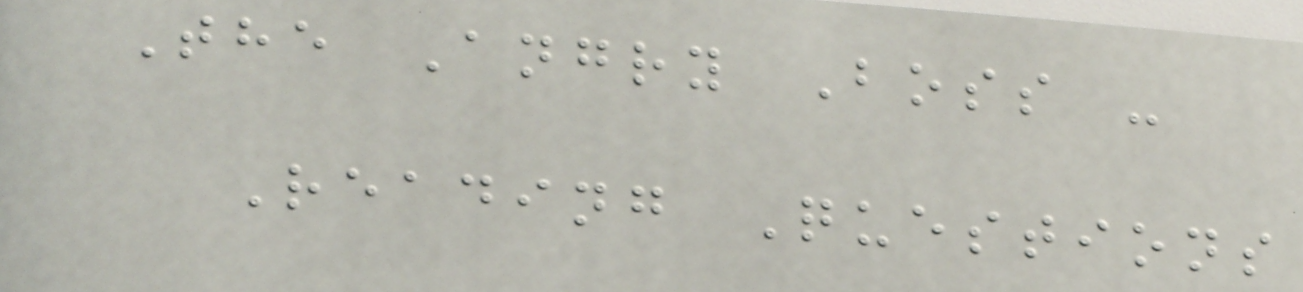The Angry Boss -
Reading Questions
